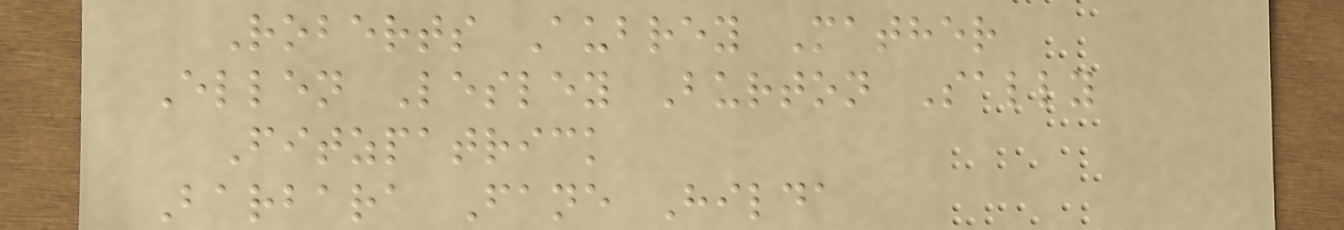Roberts Aubrey Mather
Ellen Lesley Burton Sally
Fitzpatrick
Barbara Fane Hilda
